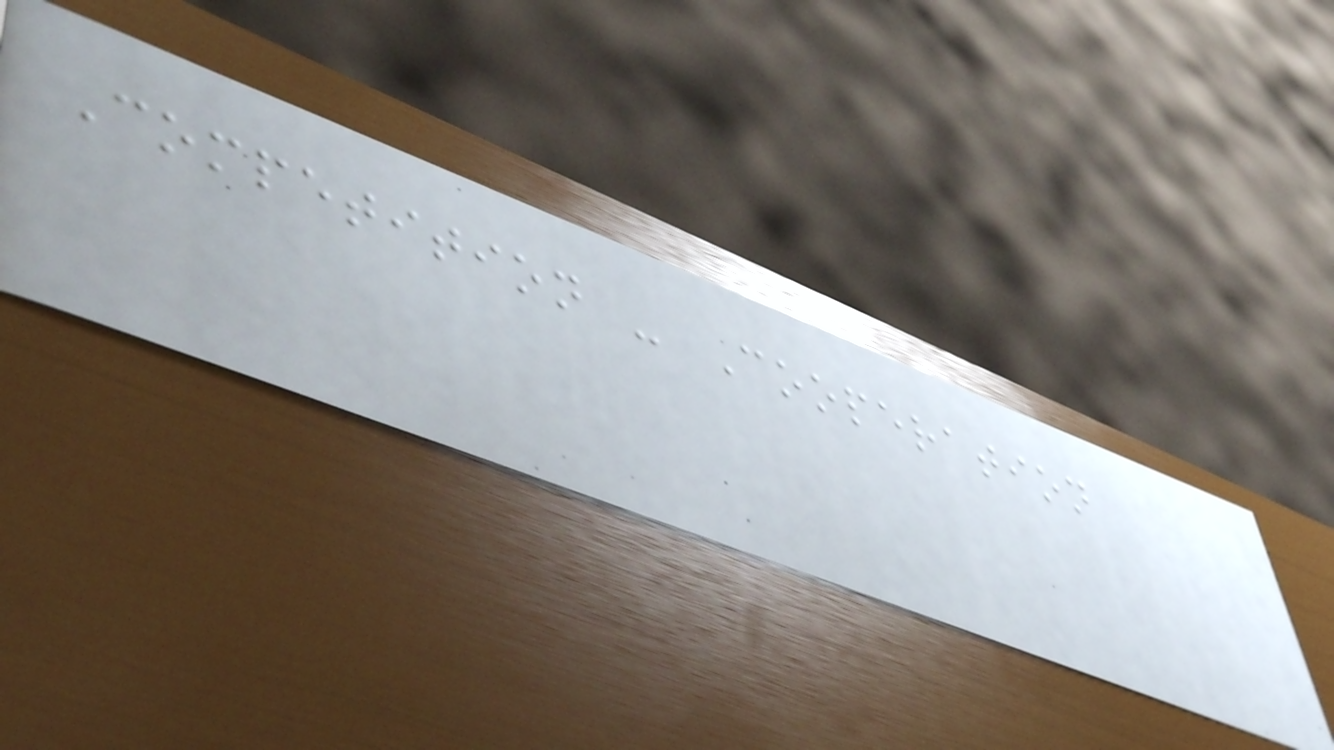Competition - Cooperation
